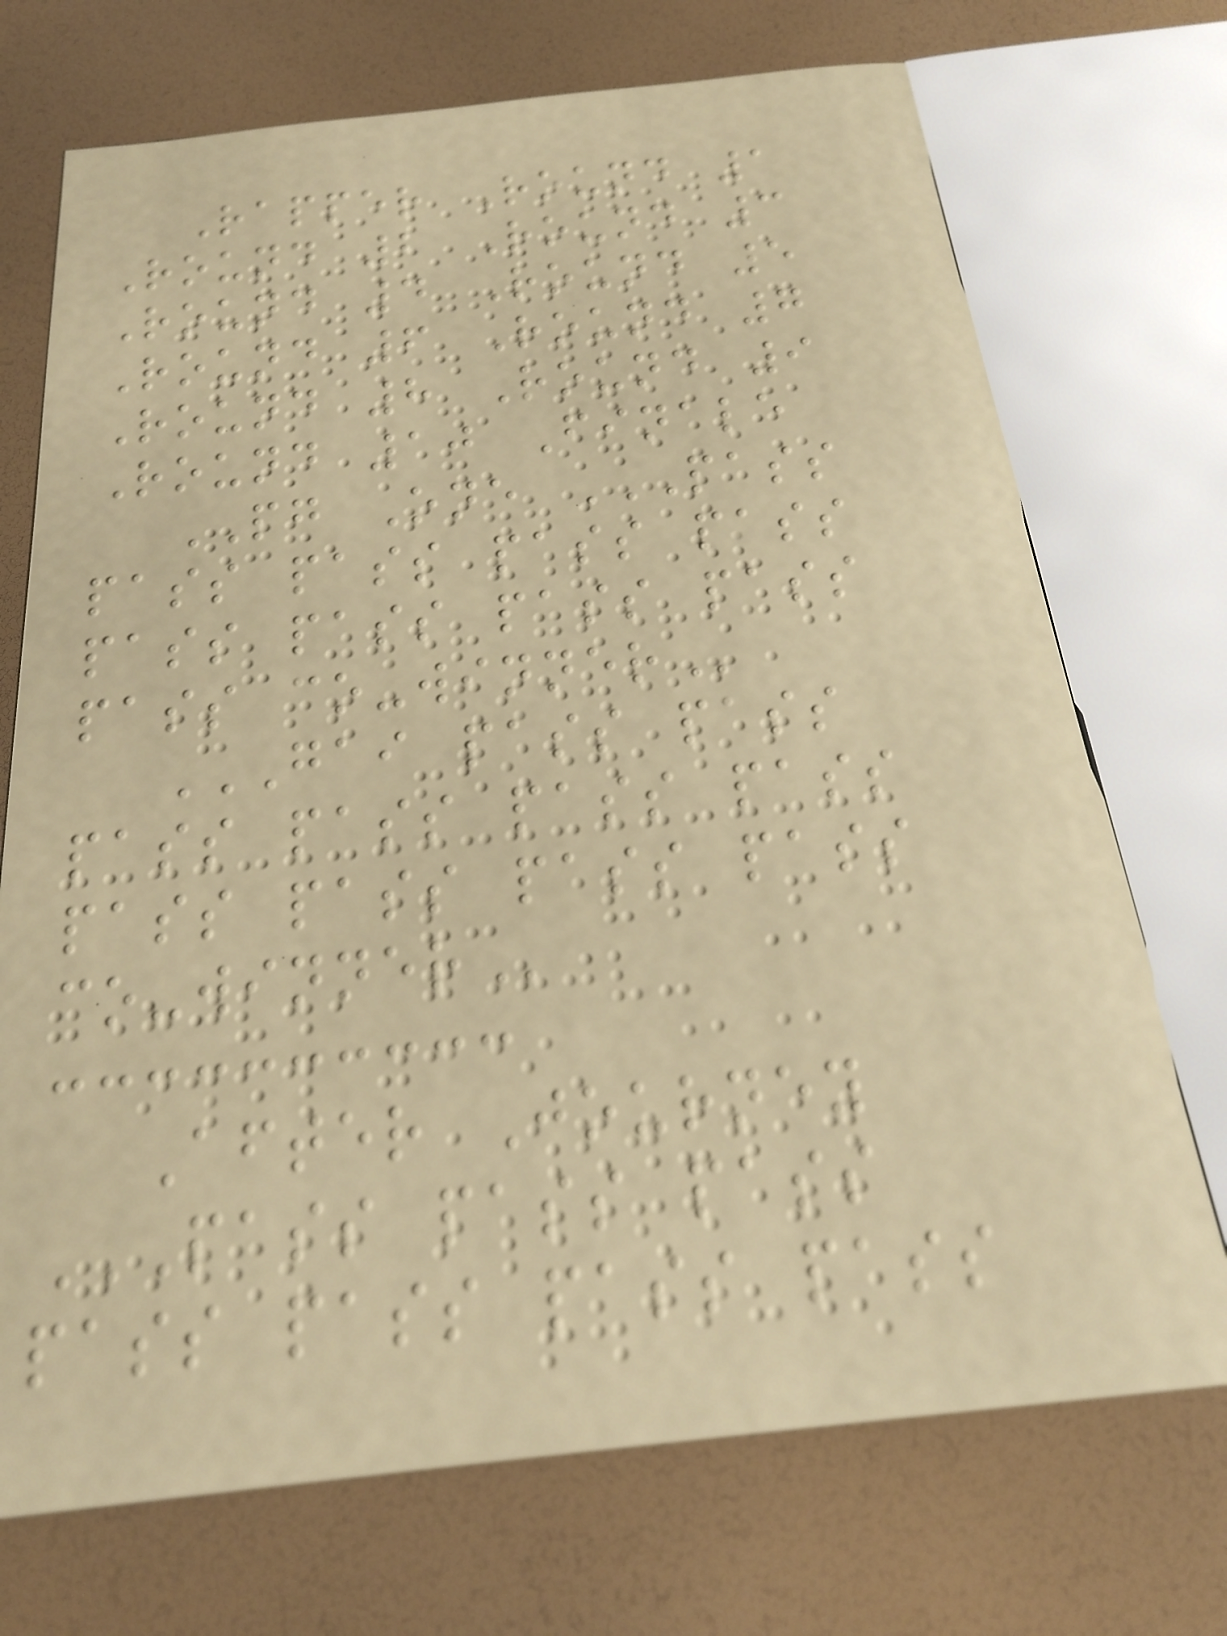Rapper Round 1
Round 2 Round 3
Round 4 Round 5
Round 6 Round 7
Round 8 Round 9
Round 10 Finale
PG One PASS
PASS PASS PASS PASS
PASS PASS PASS PASS
PASS CO-WINNER
GAI PASS PASS
PASS PASS PASS PASS
PASS PASS PASS PASS
CO-WINNER
After Journey
PASS PASS PASS
PASS PASS PASS PASS
